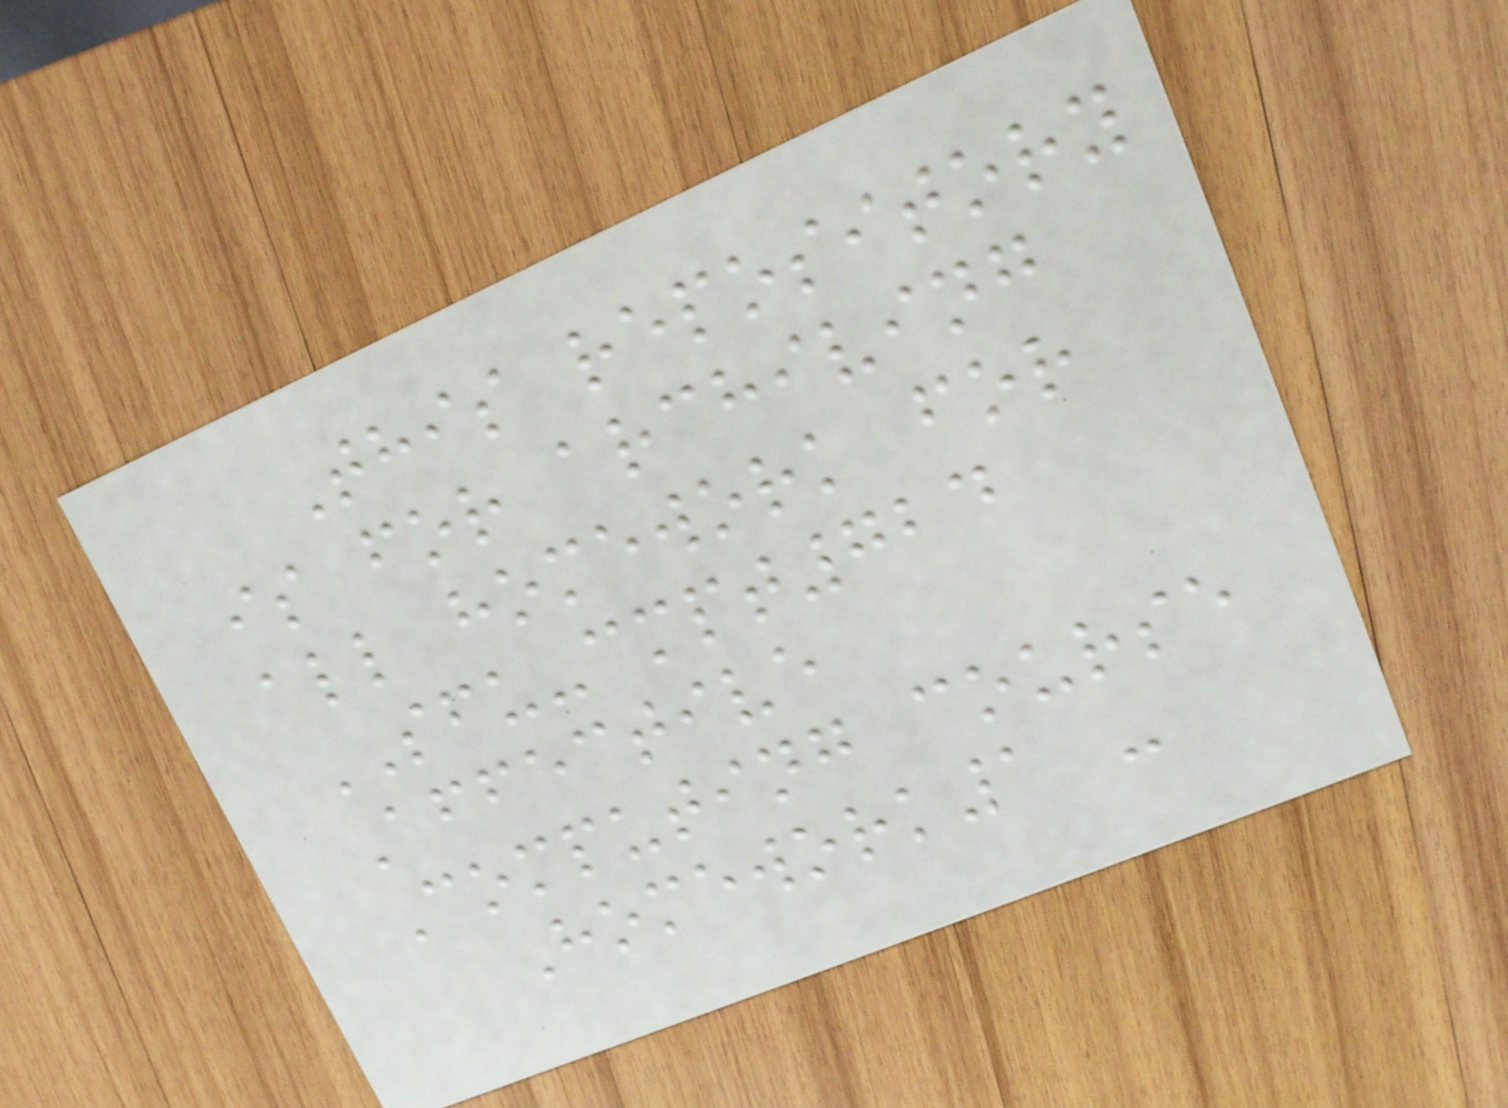This repository
is for archiving
all homework for
SFU-cmpt724
Affective
Computing course
Homework1 -
